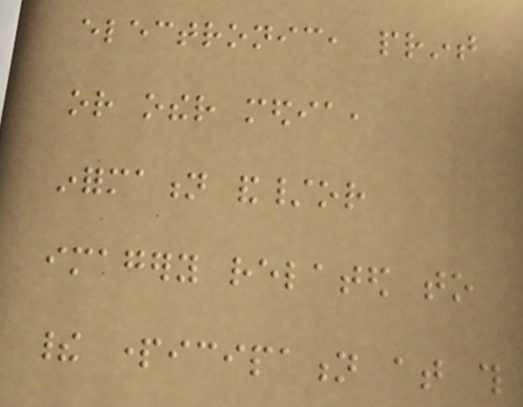electronic, print
or other media,
information and/or
imagery related to
their participation at this
